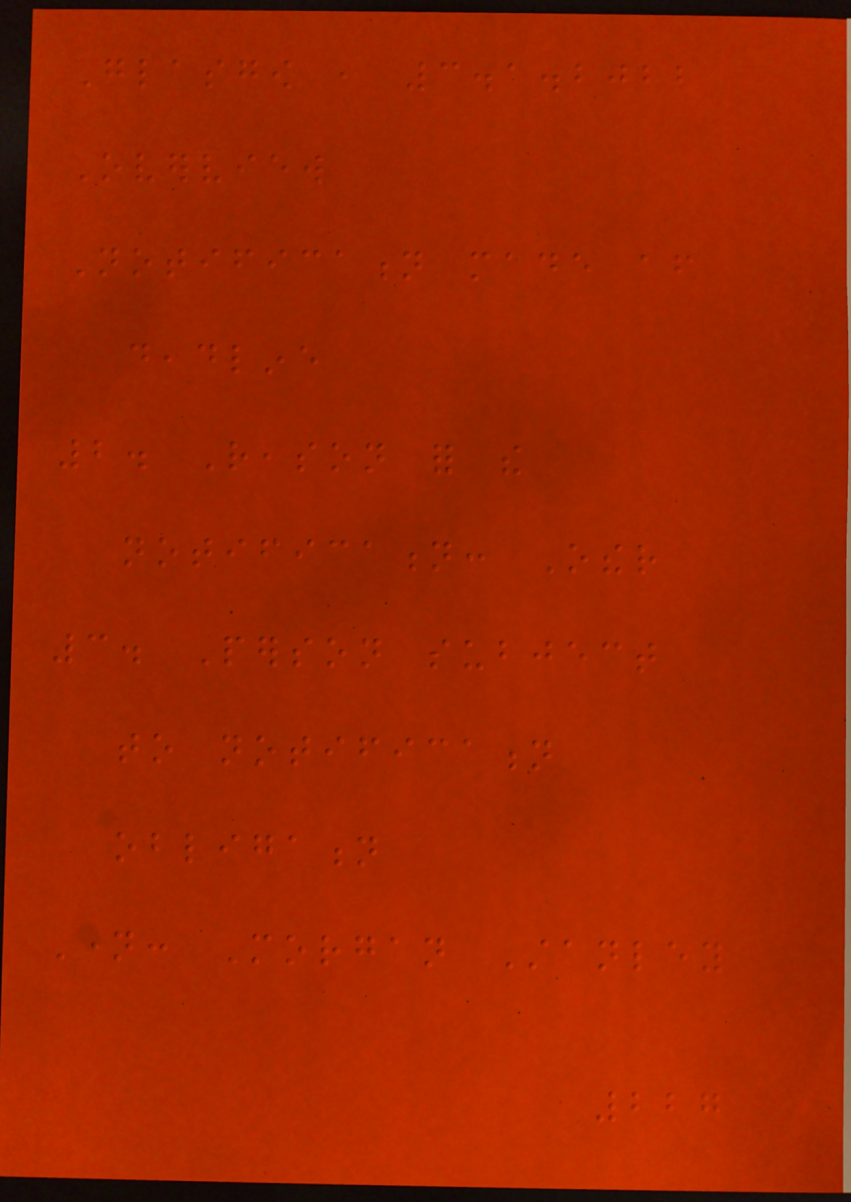Glasgow , 3.1.2022
Overview
Notification made after
deadline
2. Reason for the
notification: Other
3. Person subject
to notification
obligation
Name: Morgan Stanley
227
